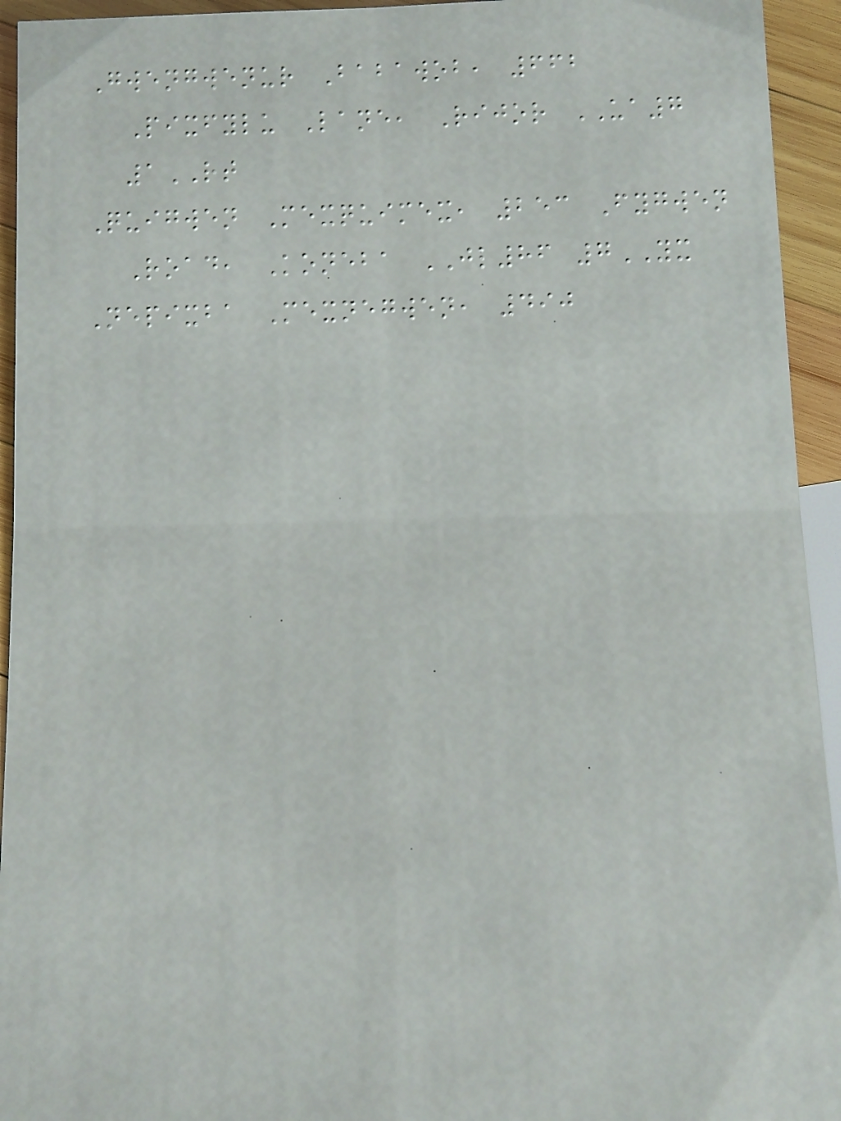Gwengwenur Babawob, 662
Pixfylu Lane, Rijor UA7
1RT
Quigwen Mexquimex, 253 Fygwen
Road, Koneba JL86 7YX
Nepixba Mexnegwen, 490
